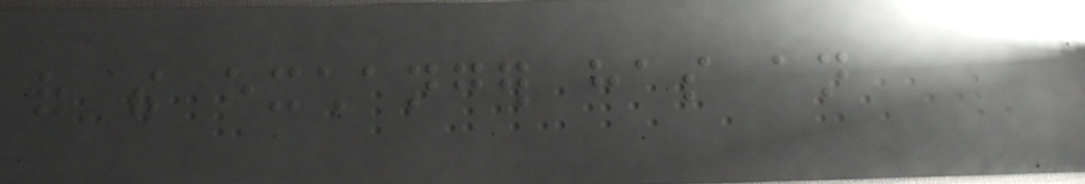of the exchanger has an
